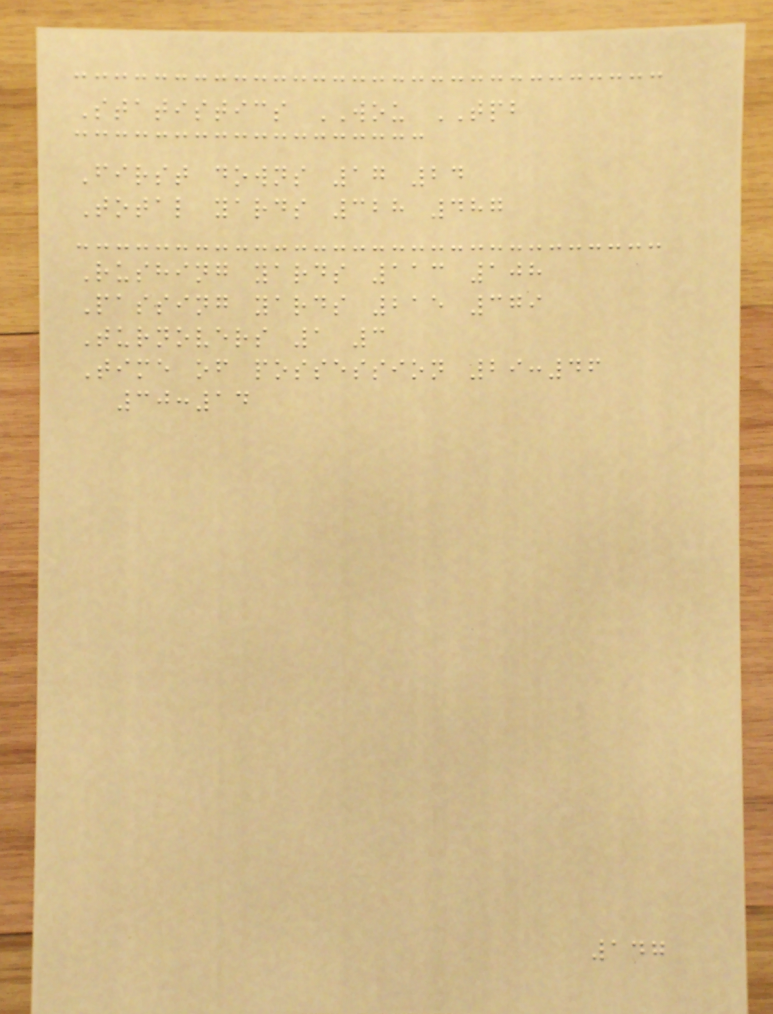Statistics WOU TPB
First downs 17 24
Total yards 328 487
Rushing yards 113 108
Passing yards 215 379
Turnovers 1 3
Time of possession 29:46
30:14
147
